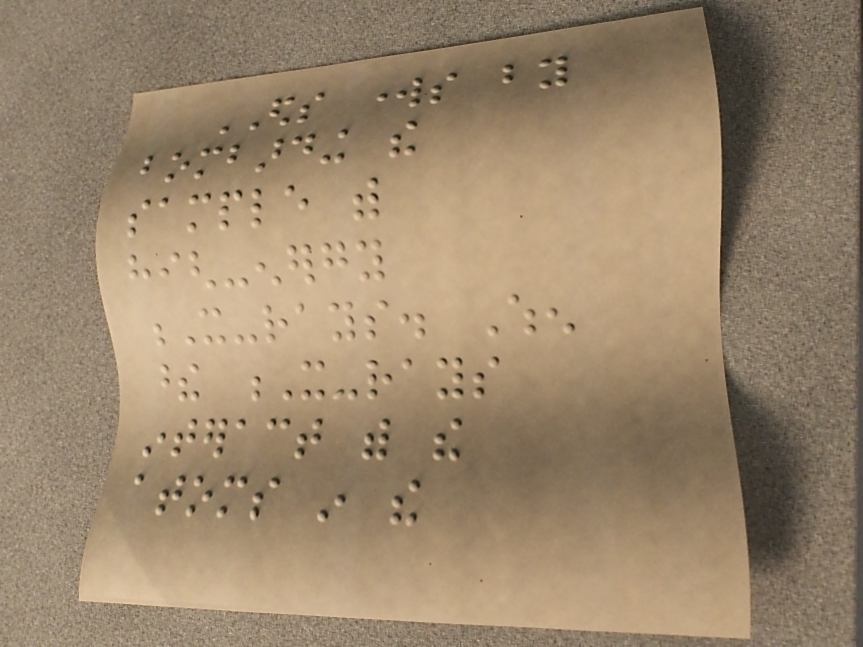EDS works by
bombarding the
sample with
high-energy
X-rays. When
these X-rays
interact with the
atoms in the
